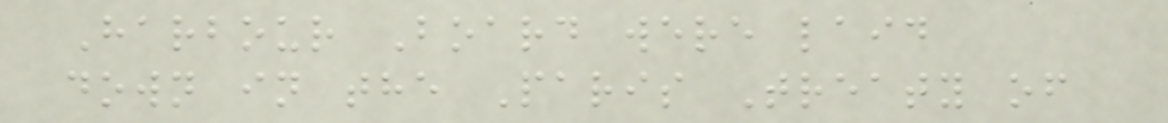Harbour Board were laid
down in the Paris Treaty of
